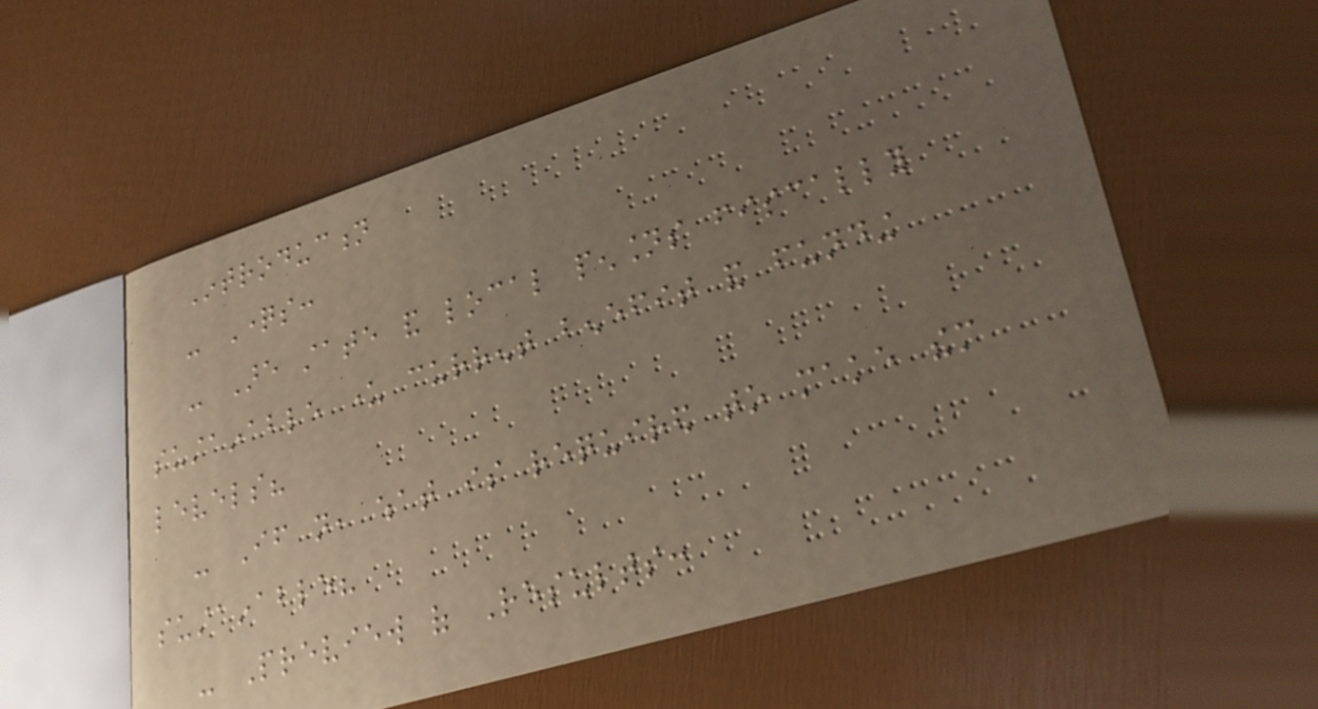Introduction
- Questions:
- Are state and local pensions fiscally
sustainable under current benefit and funding
levels?
- If not, what is required to make them
sustainable?
- Preview of Results:
